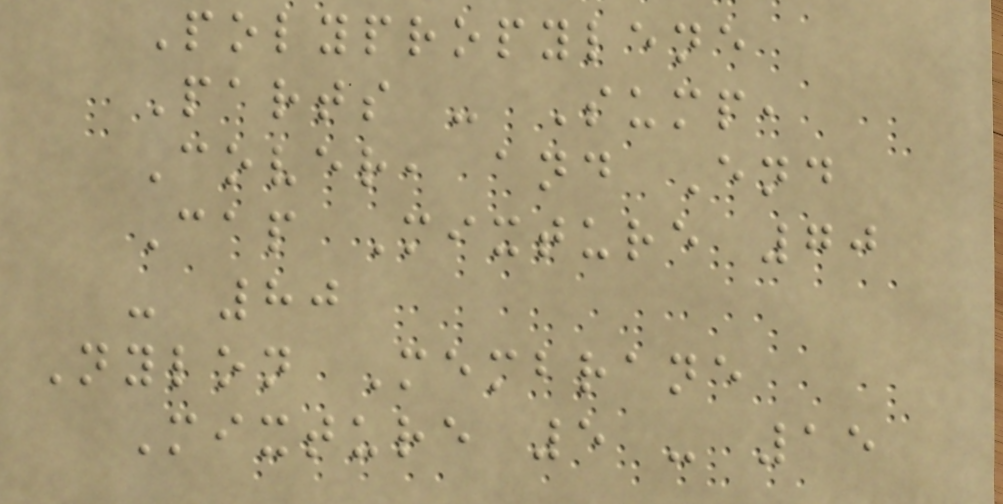Polypropylene
Parts - Sump,
Cover, and End
Cap Mixture 70
- 80
Nylon Membrane
Mixture 5 - 15
